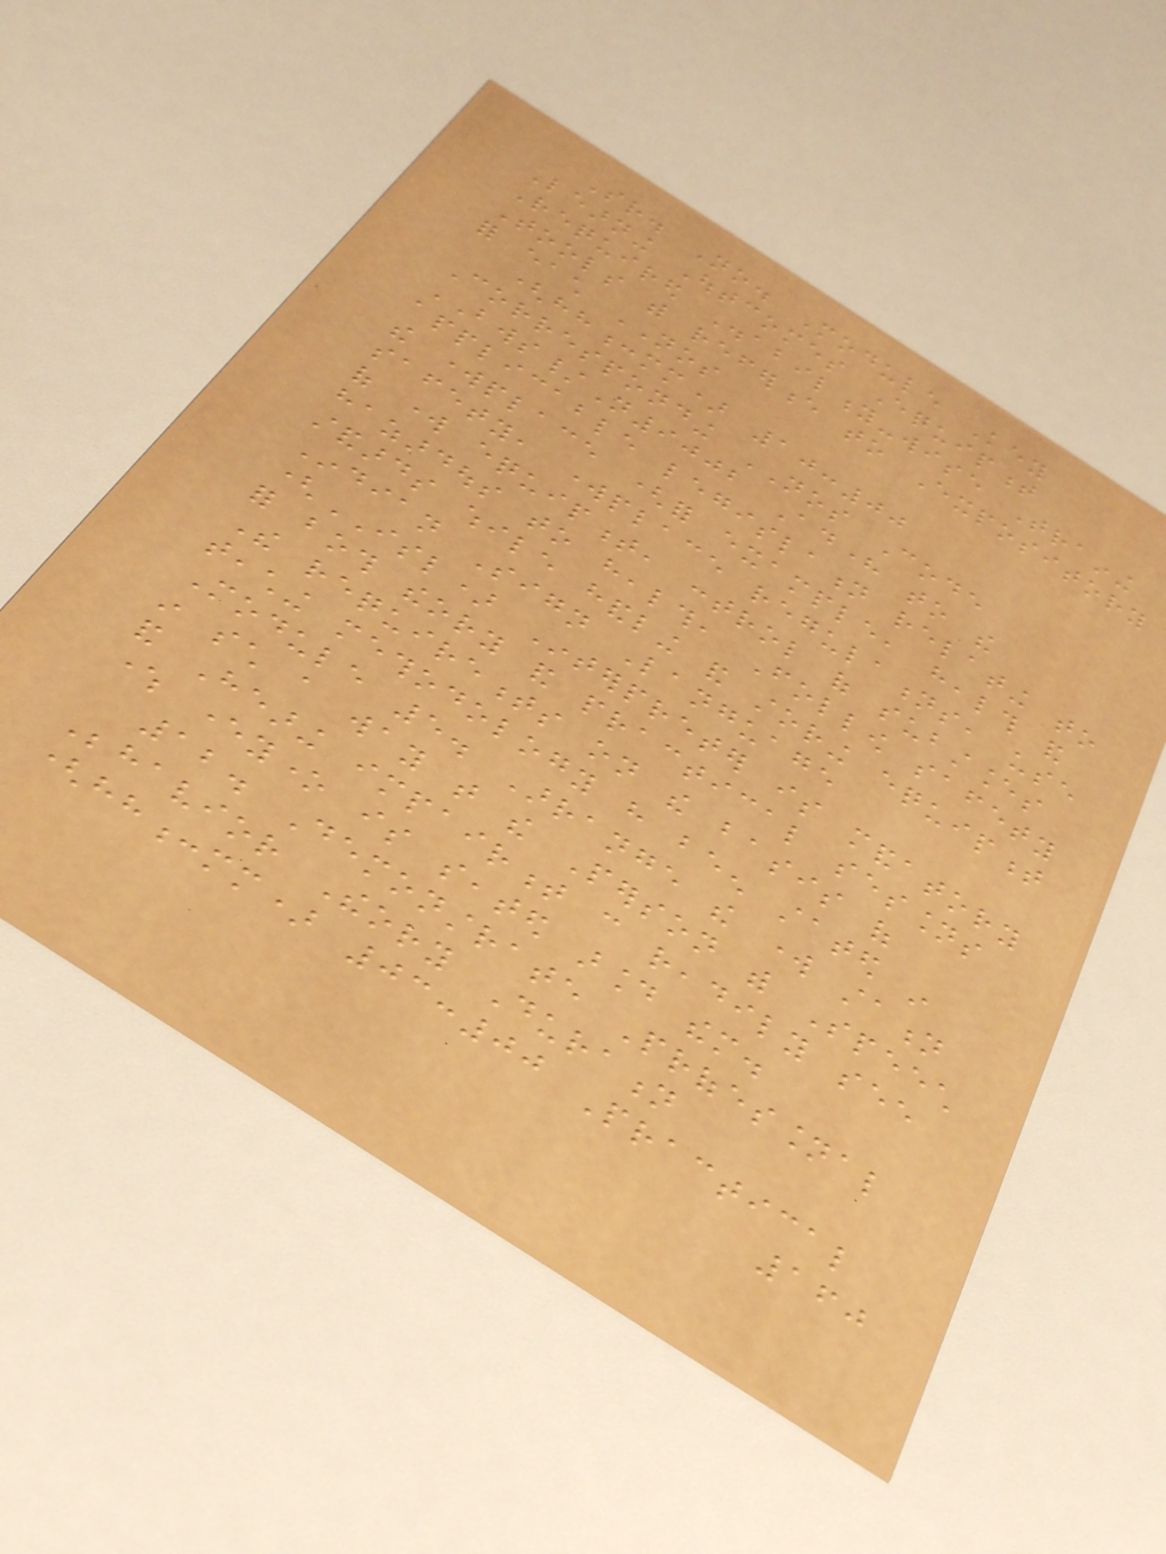Sr. No. Module Key
Learning Outcomes Equipment
Required Disability-wise Training
Tools with reference to Expository
for each NOS
(hh:mm) 10:00
Corresponding NOS Code
BWS/N9002 Adhere to the
applicable legislation relating to
the workplace (for example, health and
safety, workplace regulations, use
of work equipment, control of substances
hazardous to health, Follow safety
standards while handling and storing equipment
Indian Sign Language
(ISL) Interpreter is mandatory
for both theory and practical sessions
The requirements on the basis of
teaching methodology have been stated in
Module 5. Arrange the work station
in such a way that the Person with Speech
and Hearing impairment can readily see
where everyone is seated around them.
12. Demonstrate Professional
Behavior Theory Duration
(hh:mm) 03:00 Practical
160
